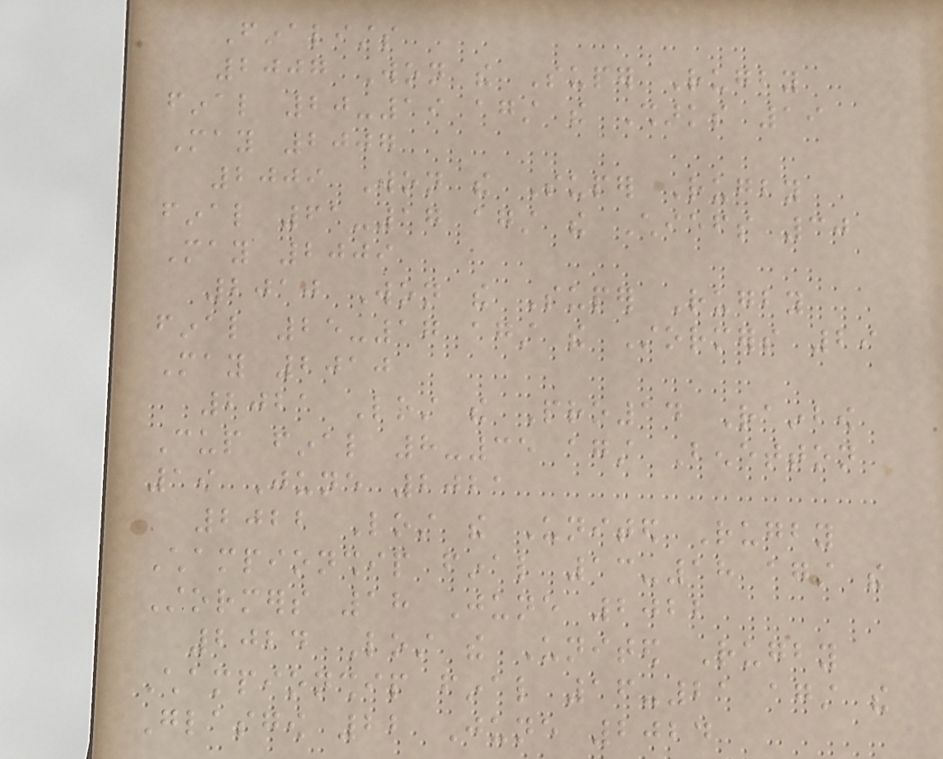Finalists
2007 Won the Super Rugby
final 20-19 against the Sharks 19
May 2007
2009 Won the Super Rugby
final 61-17 against the Chiefs 30
May 2009
2010 Won the Super Rugby
final 25-17 against the Stormers 29
May 2010
2021 Lost the Pro14 Rainbow
Cup final 8-35 against Benetton
19 June 2021
2022 Lost the United Rugby
Championship final 13-18 against the
Stormers 18 June 2022
2024 Lost the United Rugby
Championship final 16-21 against the
Glasgow 22 June 2024
